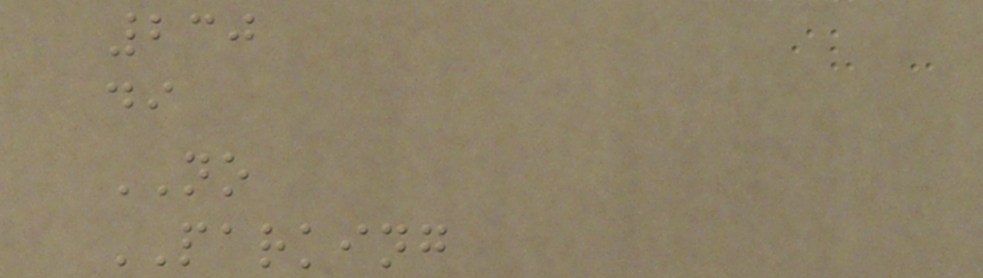230
di
NO
PARKING
